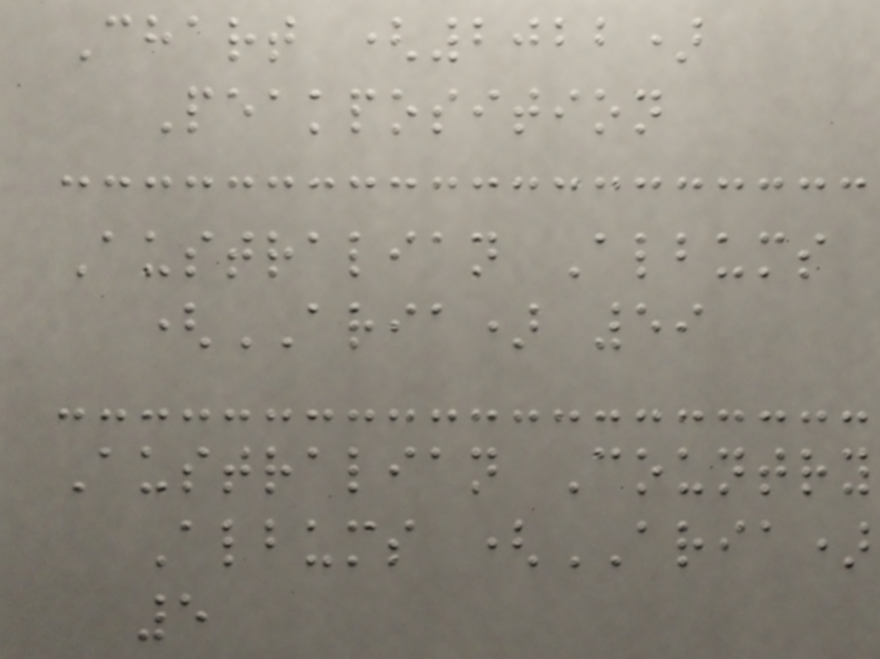Chart (2022)
Peakposition
Australian Albums
(ARIA) 59
Australian Country
Albums (ARIA)
5
